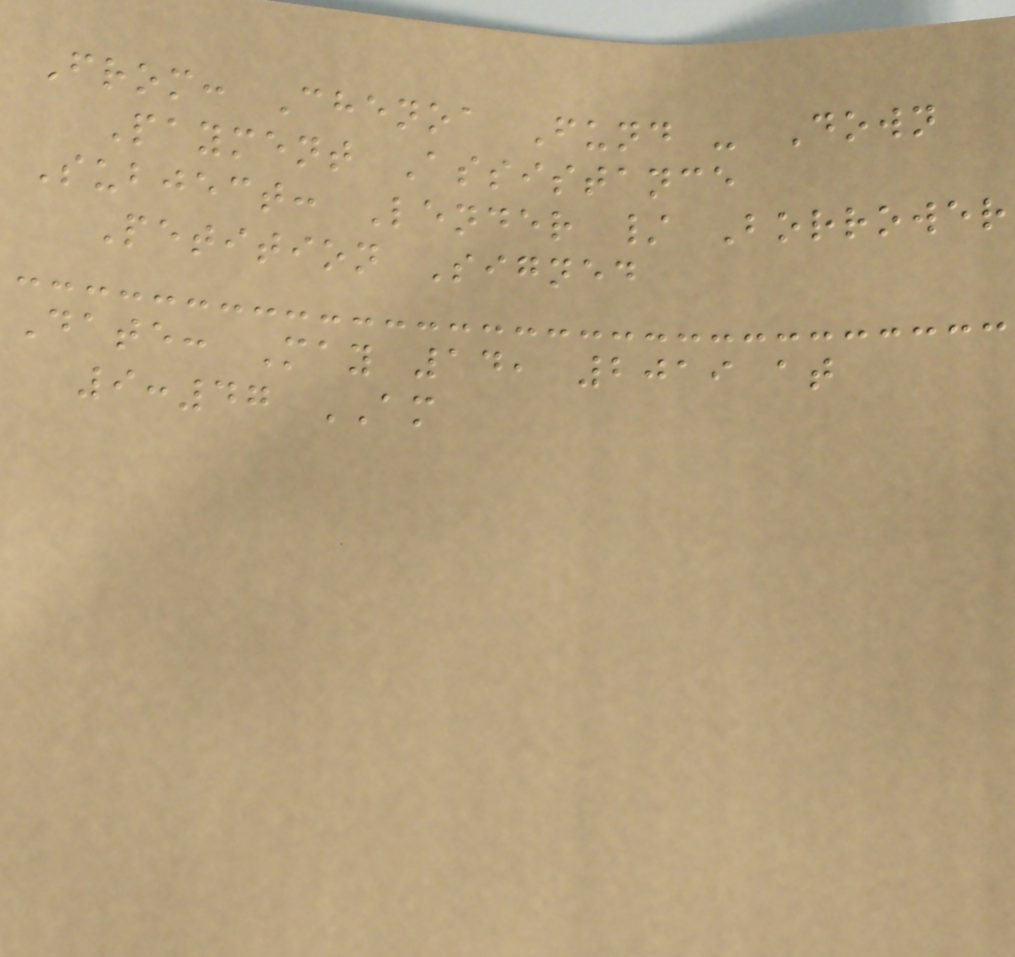From: Chenoa Fund - Down
Payment Assistance
Subject: Lender / Borrower
Petition Signed
Date: May 14, 2019 at
9:47 AM
